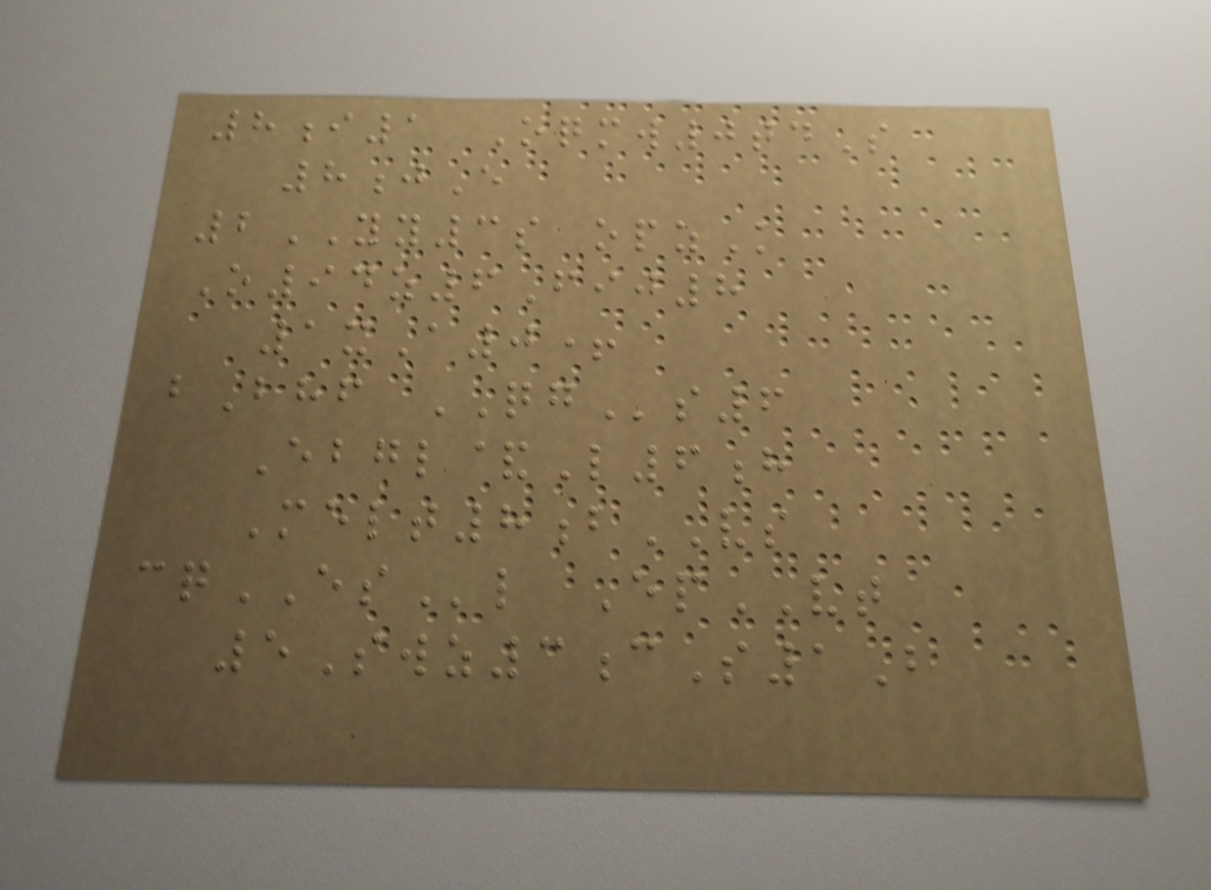8i1 Oqmw0tdS
8jE
2YY3s opzK
O94z6Fij8
1xA0+
bBhf QGs6
Ebgl&L6h
Melt8bVS
cqESl EpVT
5Swz3cS1B
